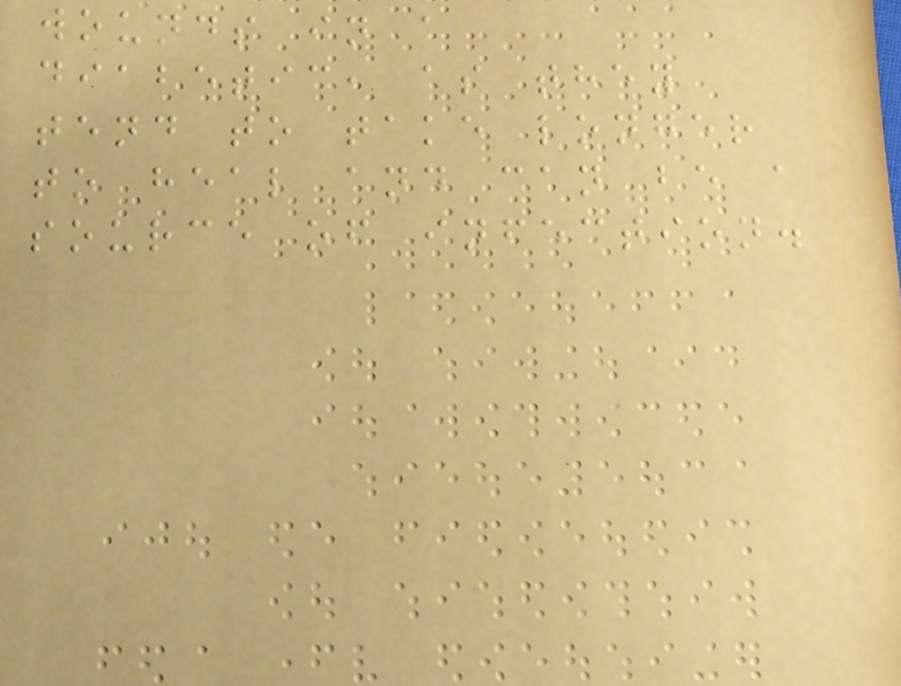wounds in a
diabetic, as they
tend to take longer
to heal and can be a
source of infection.
